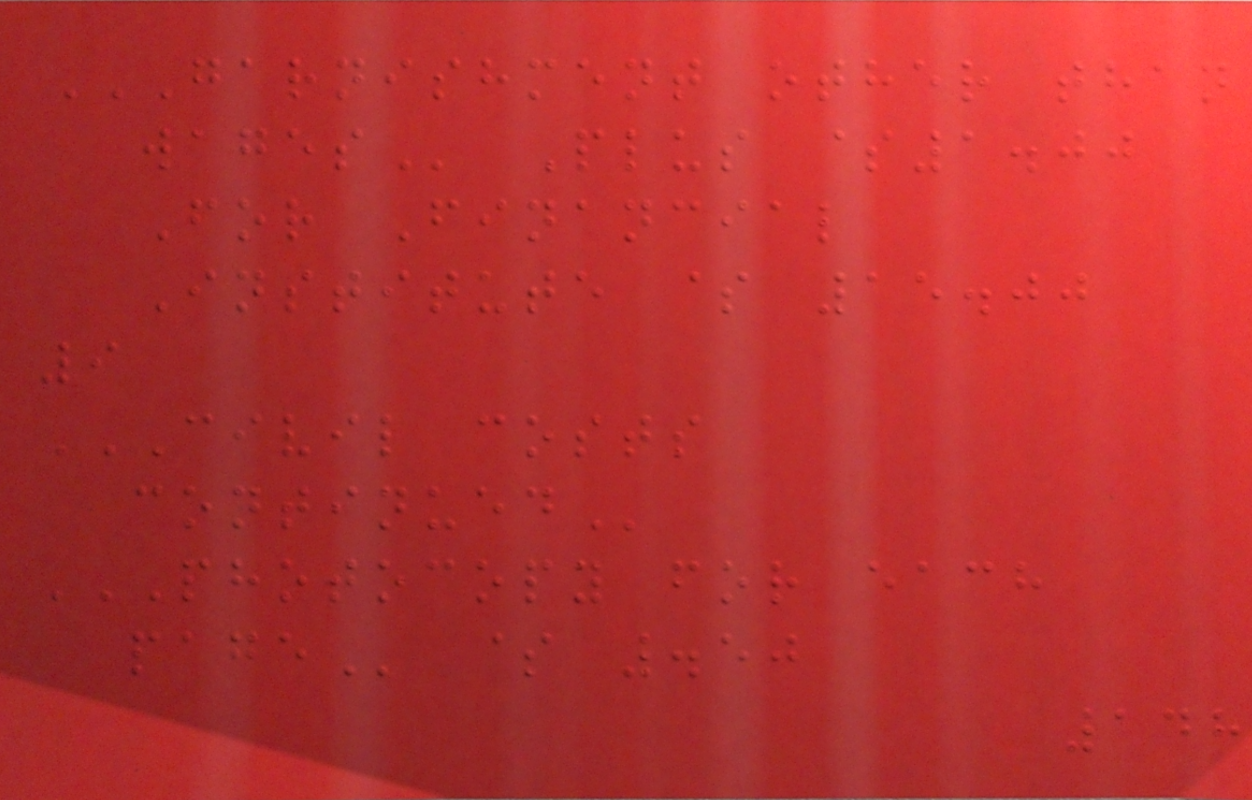GARNISHMENT OTHER THAN
WAGES Plus $1.00
For Financial
Institute $ 15.00
9
CIVIL COSTS
CONTINUED
PHOTOCOPY FOR EACH
PAGE $ .50
148
